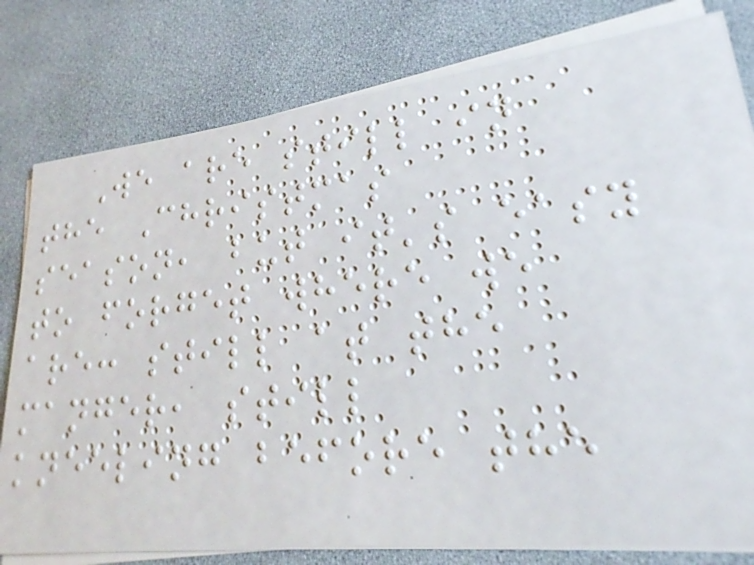We are still in
the Christmas
season, but it's easy
to forget where we
are: still at the
manger, still
kneeling before the
